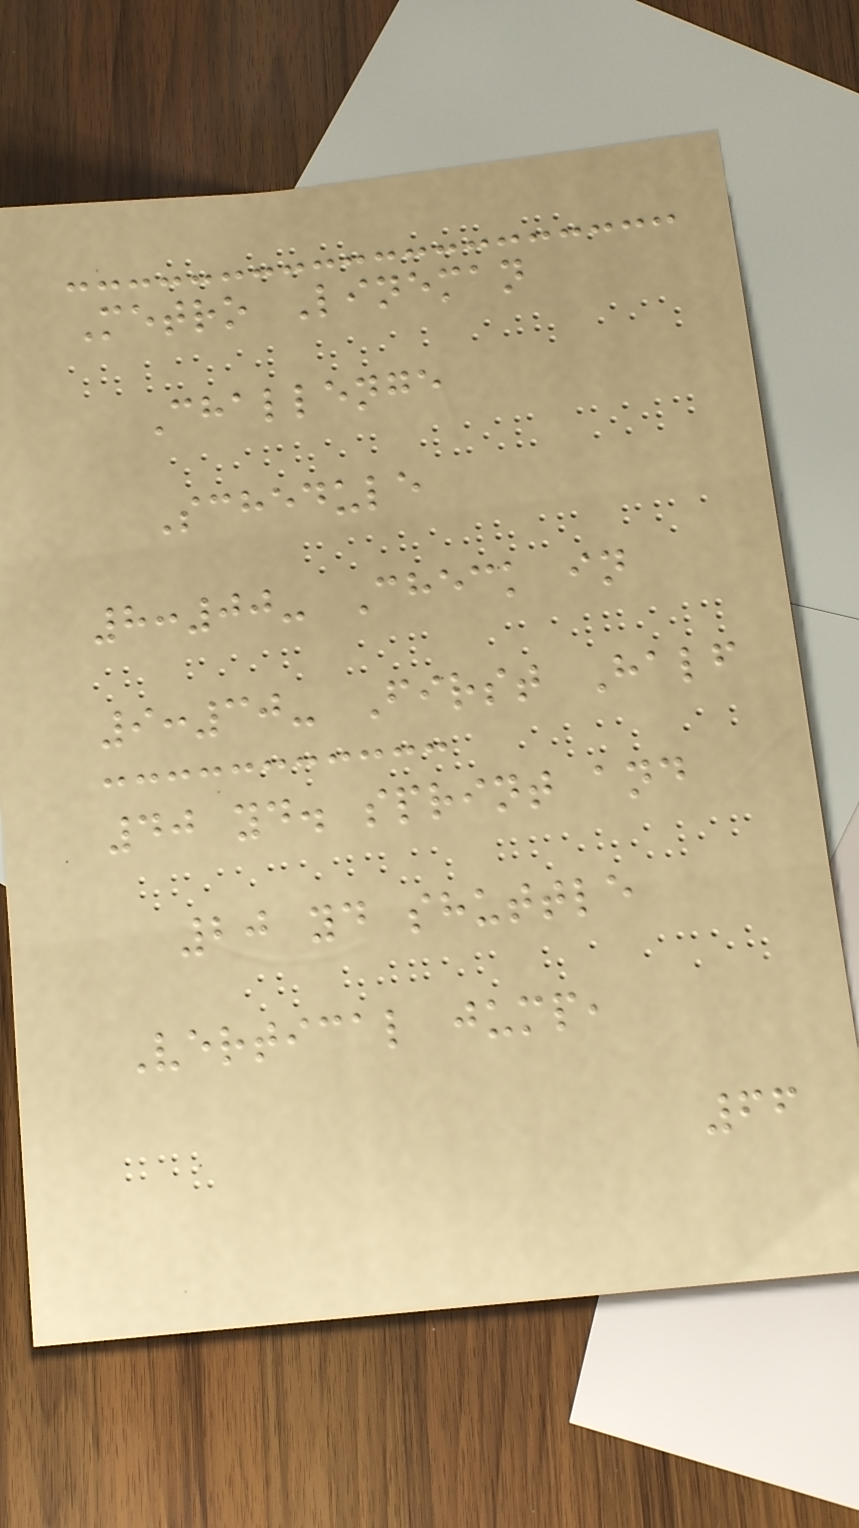Metro Lineman
Challenge
Schedule
8:00- Check in
9:30- First Half
40 yd. sprint and
20 yd shuttle
Vertical jump,
66
